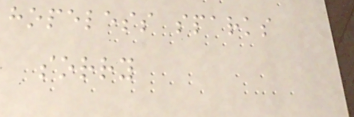hopeless sparks
sorry
